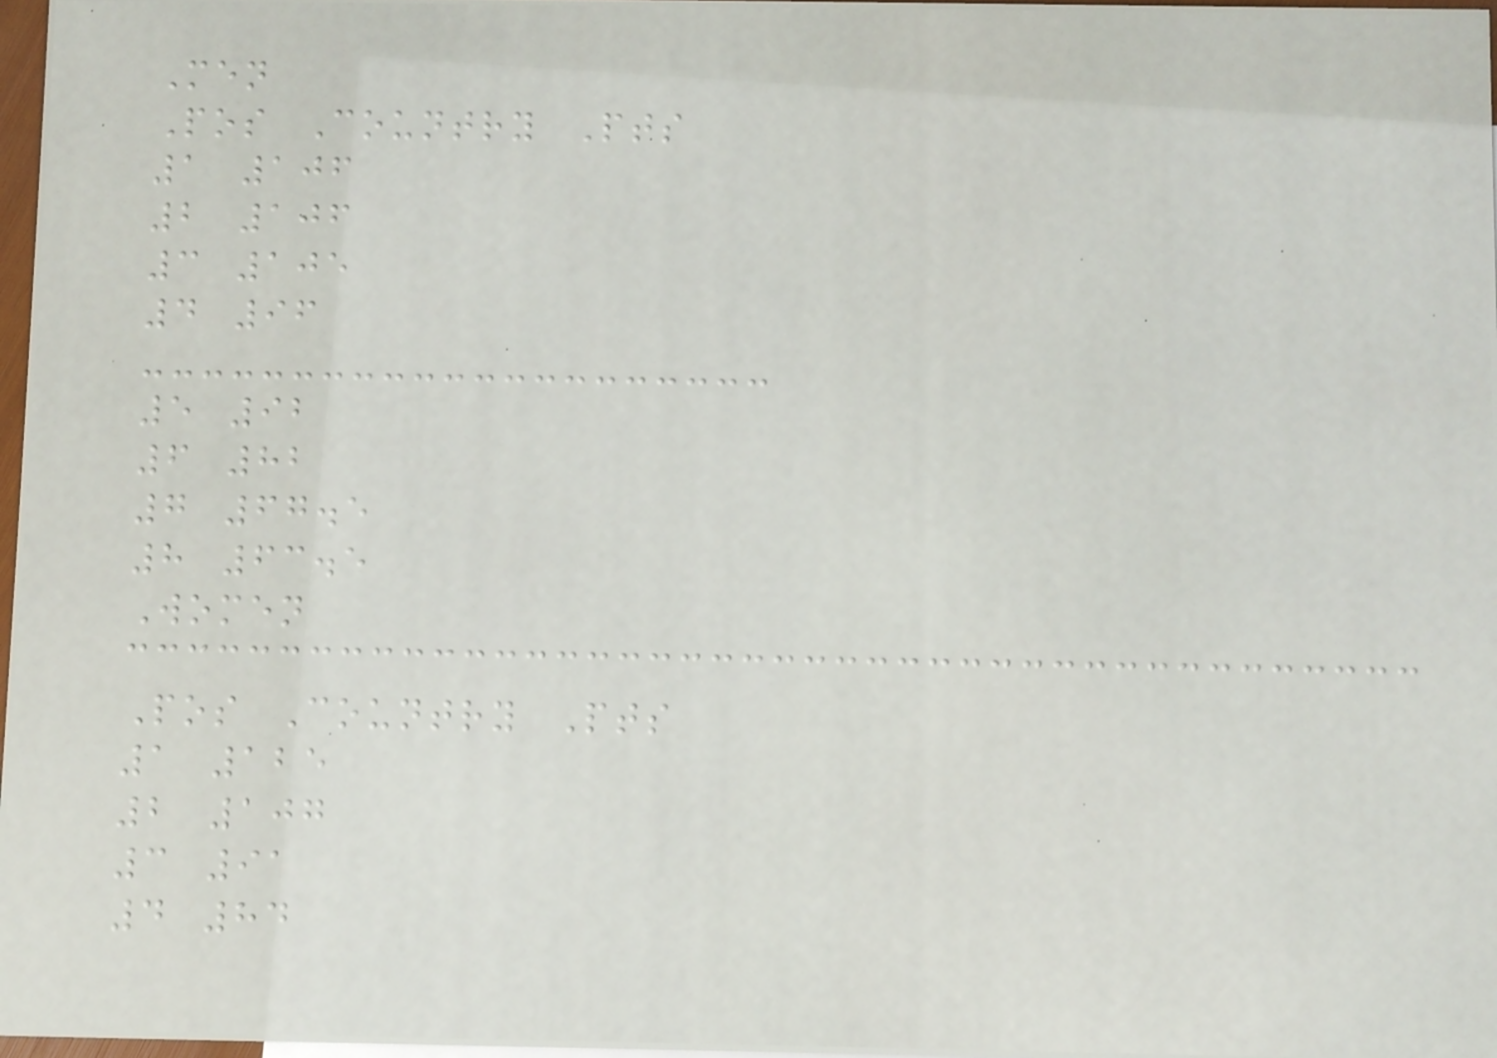Men
Pos Country Pts
1 106
2 106
3 105
4 96
5 92
6 82
7 67.5
8 63.5
Women
Pos Country Pts
1 125
2 107
3 91
4 84
